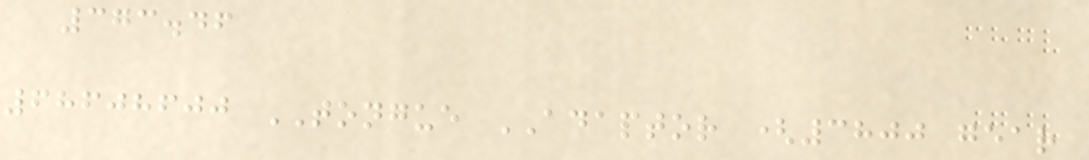373.46
68608600 TONGUE ADAPTOR (3800 gear
